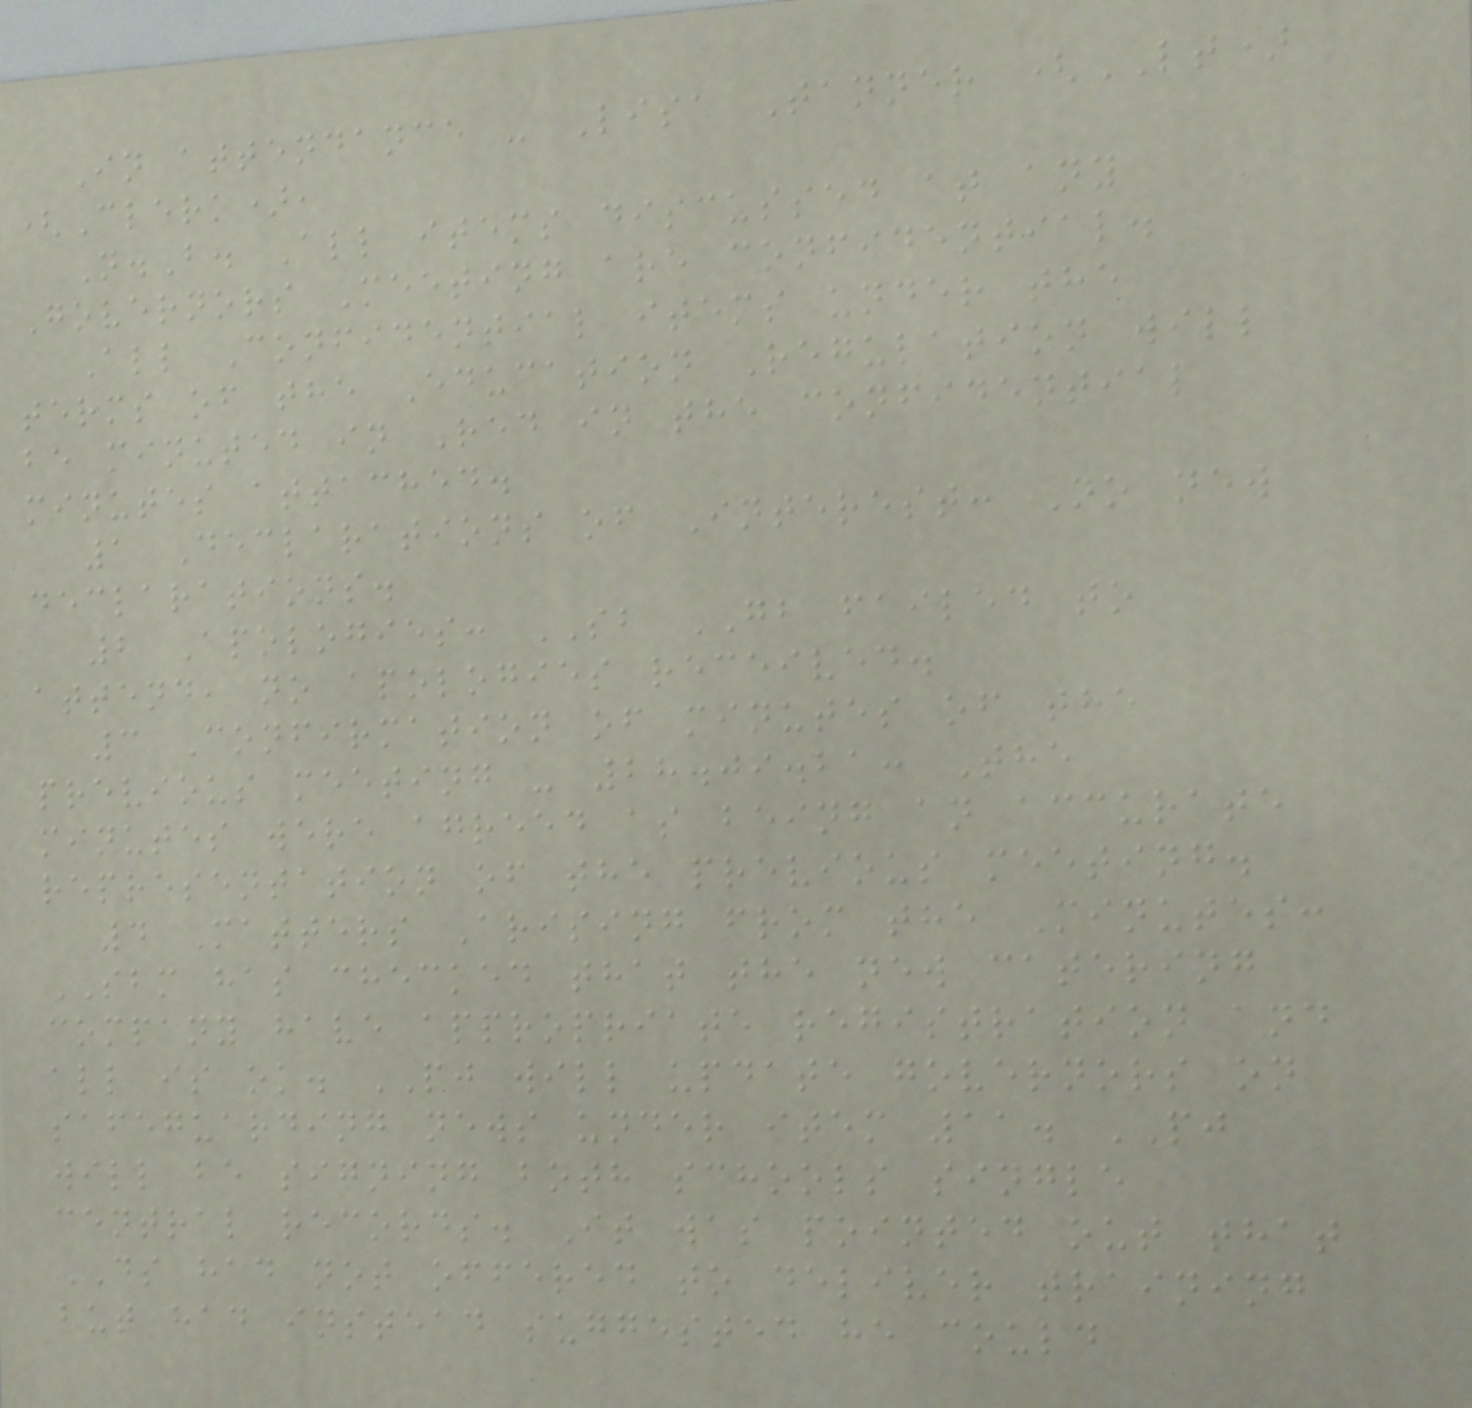In attendance - Lisa Tanner (LT)
(Clerk),
N.B. All items discussed at any
Governors Meeting are confidential.
All Confidential items under the
terms of the Education Regulation will
be minuted in Red in the confidential
minutes attached.
1 Declarations of Interest: No new
declarations.
2 Apologies: SB GB failed to
attend, no apologies received.
3 Confirmation of minutes of the
previous meeting - 28.09.21: The
minutes were agreed as being an accurate
representation of the previous meeting.
4 Matters Arising from the Minutes:
SBM has checked that the new catering
company have appropriate registration and
all is ok. PJ will update governors on
safeguarding news under item 11. PJ
will be signing both schools single
central records. It was pointed out that
DS had not offered to deliver training
but had instead suggested he could
